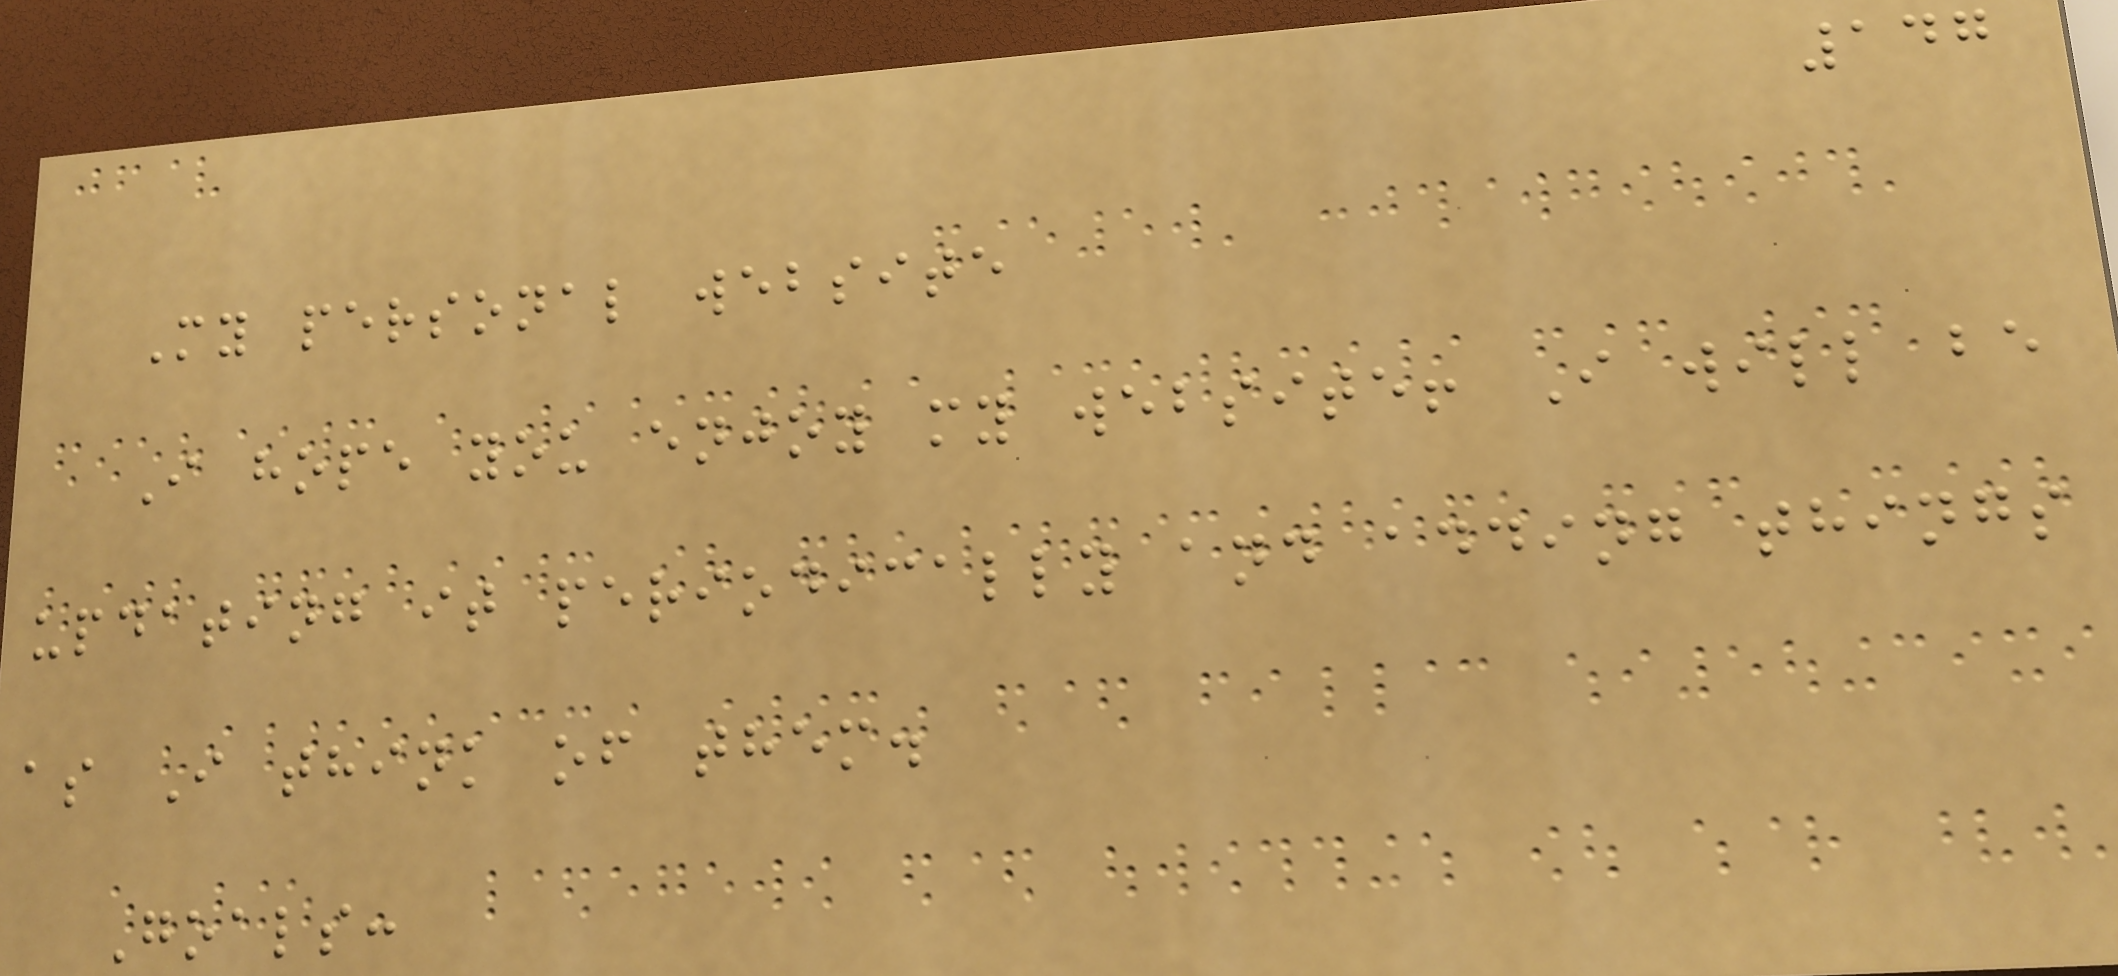147
My personal website
I hope you enjoy my website! I will be
updating it periodically and adding things
as I think of them.
Goals:
